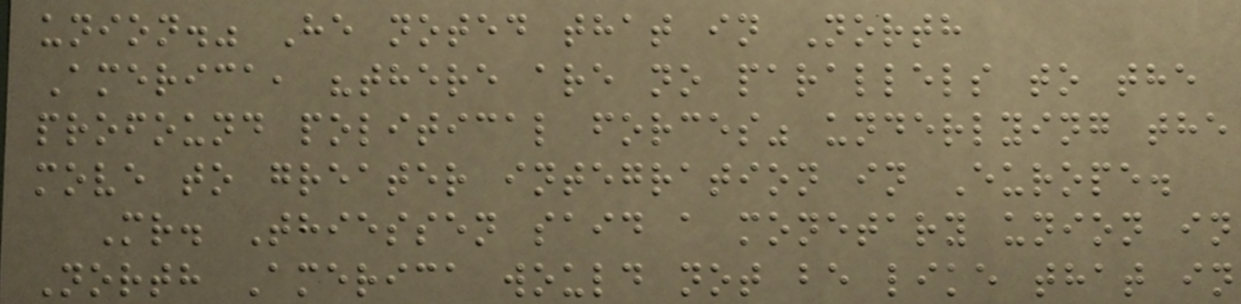union." He noted that in North
America, "there are no parallels to the
profound political forces" underlying the
move to greater integration in Europe.
Mr. Thiessen said a monetary union in
North America would not be like that in
